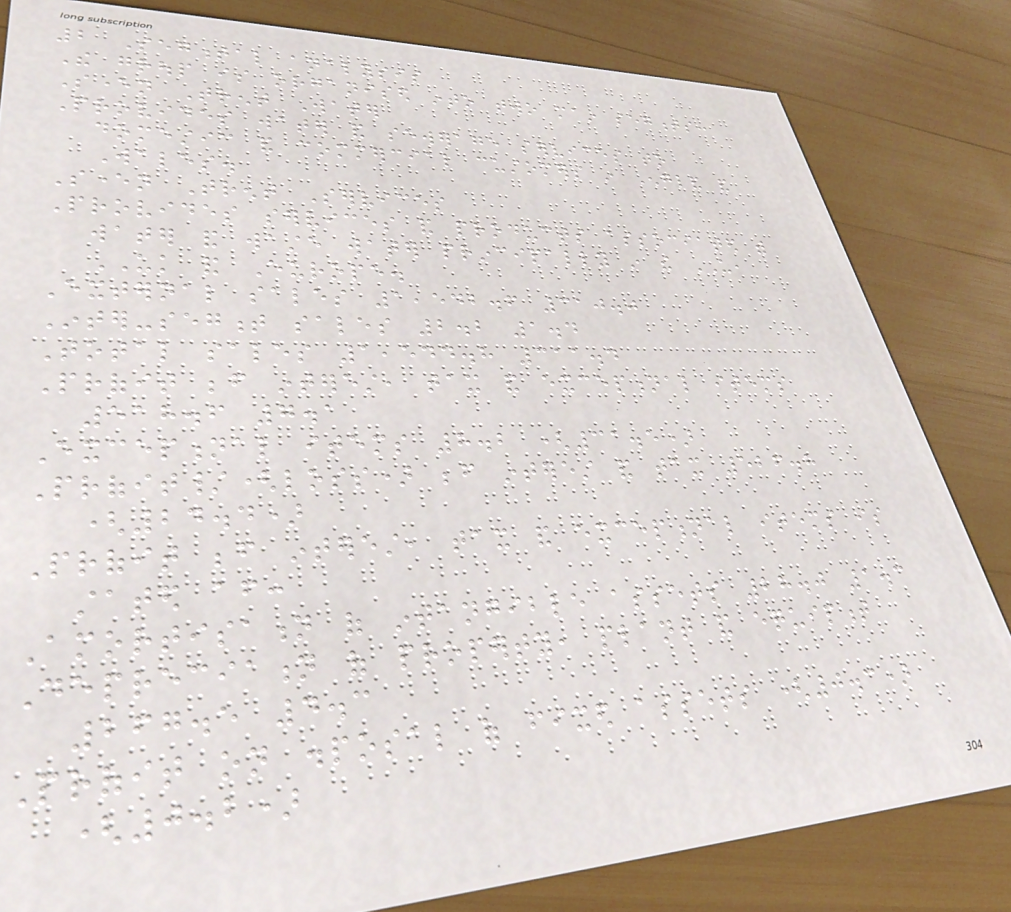2 Segmental analysis
The group is organised into two main segments:
Severn Trent Water
Provides water and sewerage services to
domestic and commercial customers in England and
Wales.
Severn Trent Services
Provides services and products associated with
water and waste water principally in the US,
UK and Europe.
External sales 1,542.6 310.0
Inter-segment sales 2.2 1.4
Total sales 1,544.8 311.4
Profit before interest, tax and exceptional items
518.6 7.1
Exceptional items 8.2 (31.5)
Profit/(loss) before interest and tax 526.8
(24.4)
Profit before interest, tax and exceptional items is
stated after:
Amortisation of intangible assets 28.0 1.3
Depreciation of property, plant and equipment
267.5 4.3
Profit on disposal of fixed assets (0.3)
(0.2)
